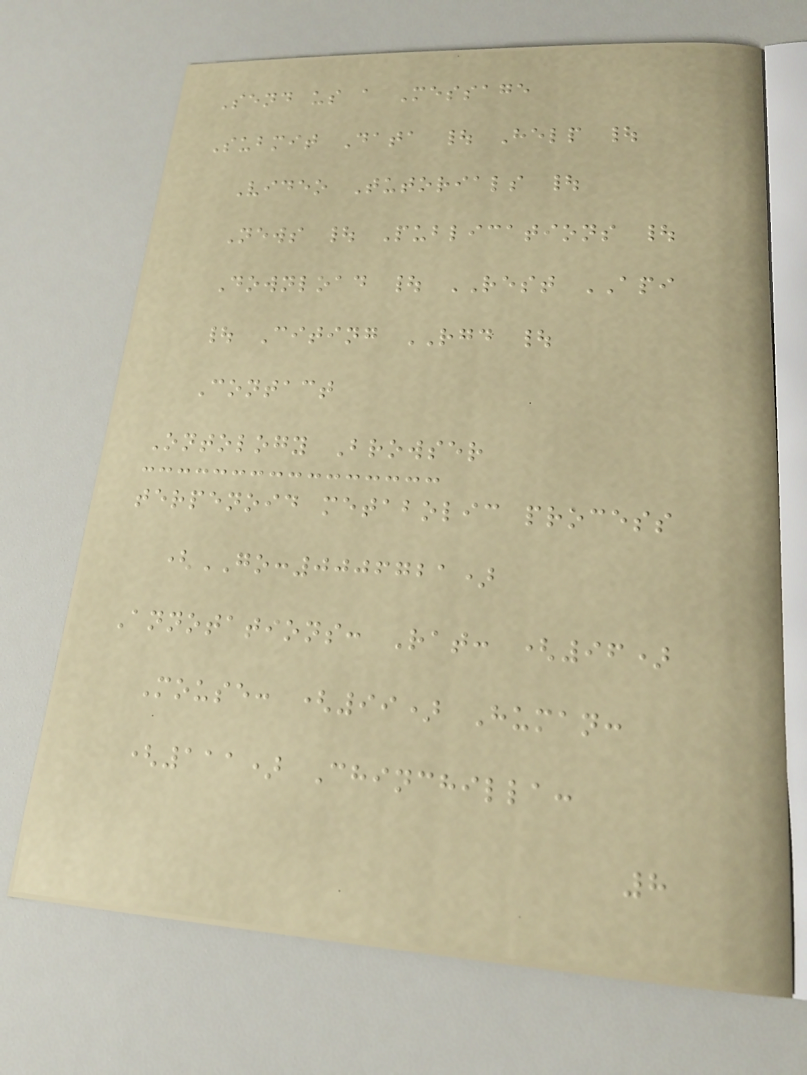Send us a Message
Submit Data | Help |
Video Tutorials |
News | Publications |
Download | REST API
| Citing RGD |
Contact
Ontology Browser
terpenoid metabolic process
(GO:0006721)
Annotations: Rat: (96)
Mouse: (99) Human:
(111) Chinchilla:
8
